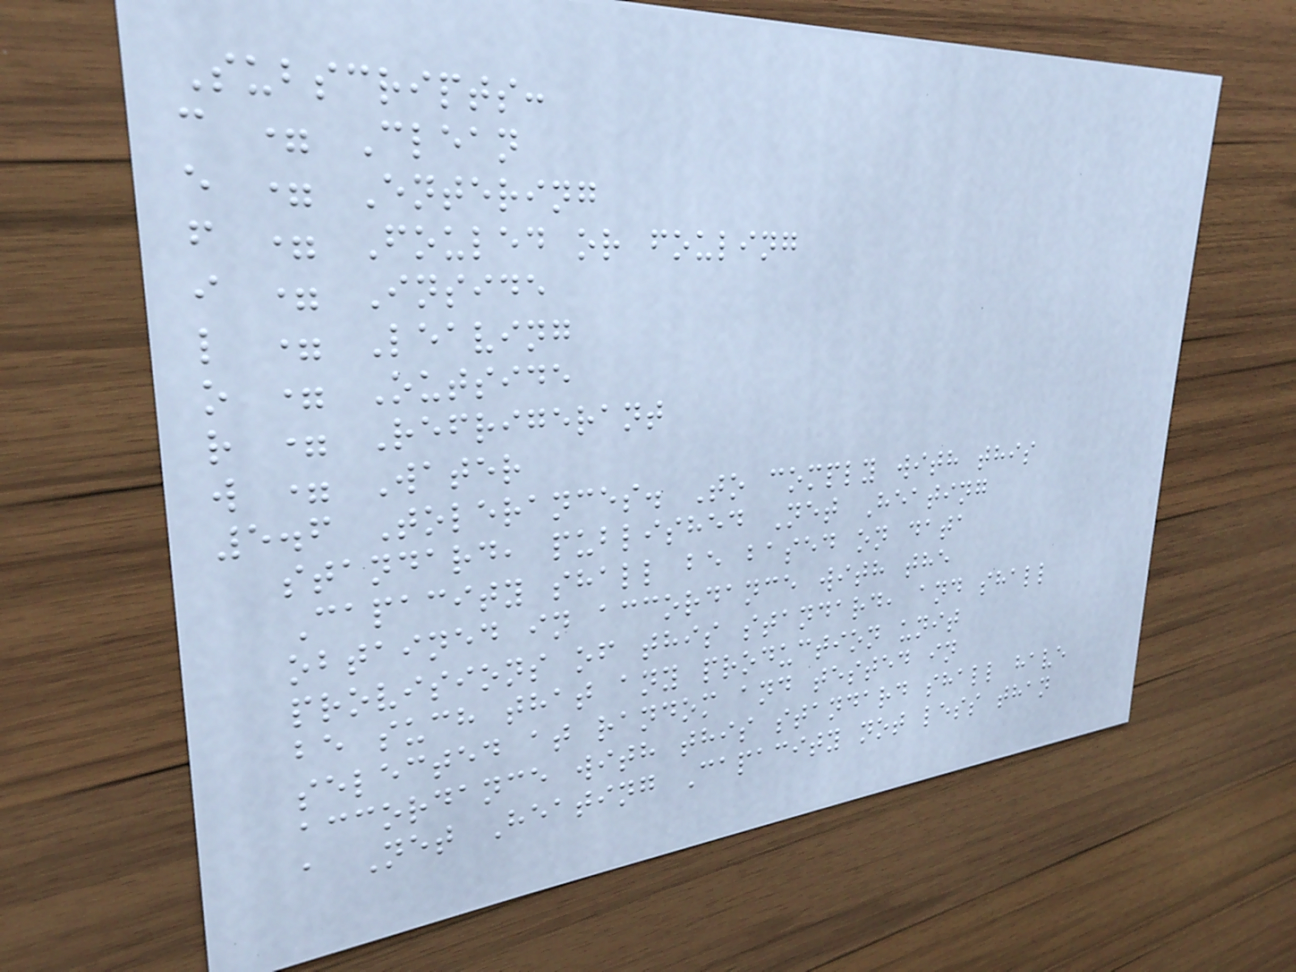Subscripts:
c = Clean
e = Entering
f = Fouled or fouling
i = Inside
l = Leaving
o = Outside
r = Refrigerant
w = Water
5.6 Tolerances. To comply with this
standard, published Net Heating
Capacity shall be based on data
obtained in accordance with the
provisions of this standard, and shall
be such that any production unit
selected at random and tested in
accordance with this standard shall have
a Net Heating Capacity not less than
